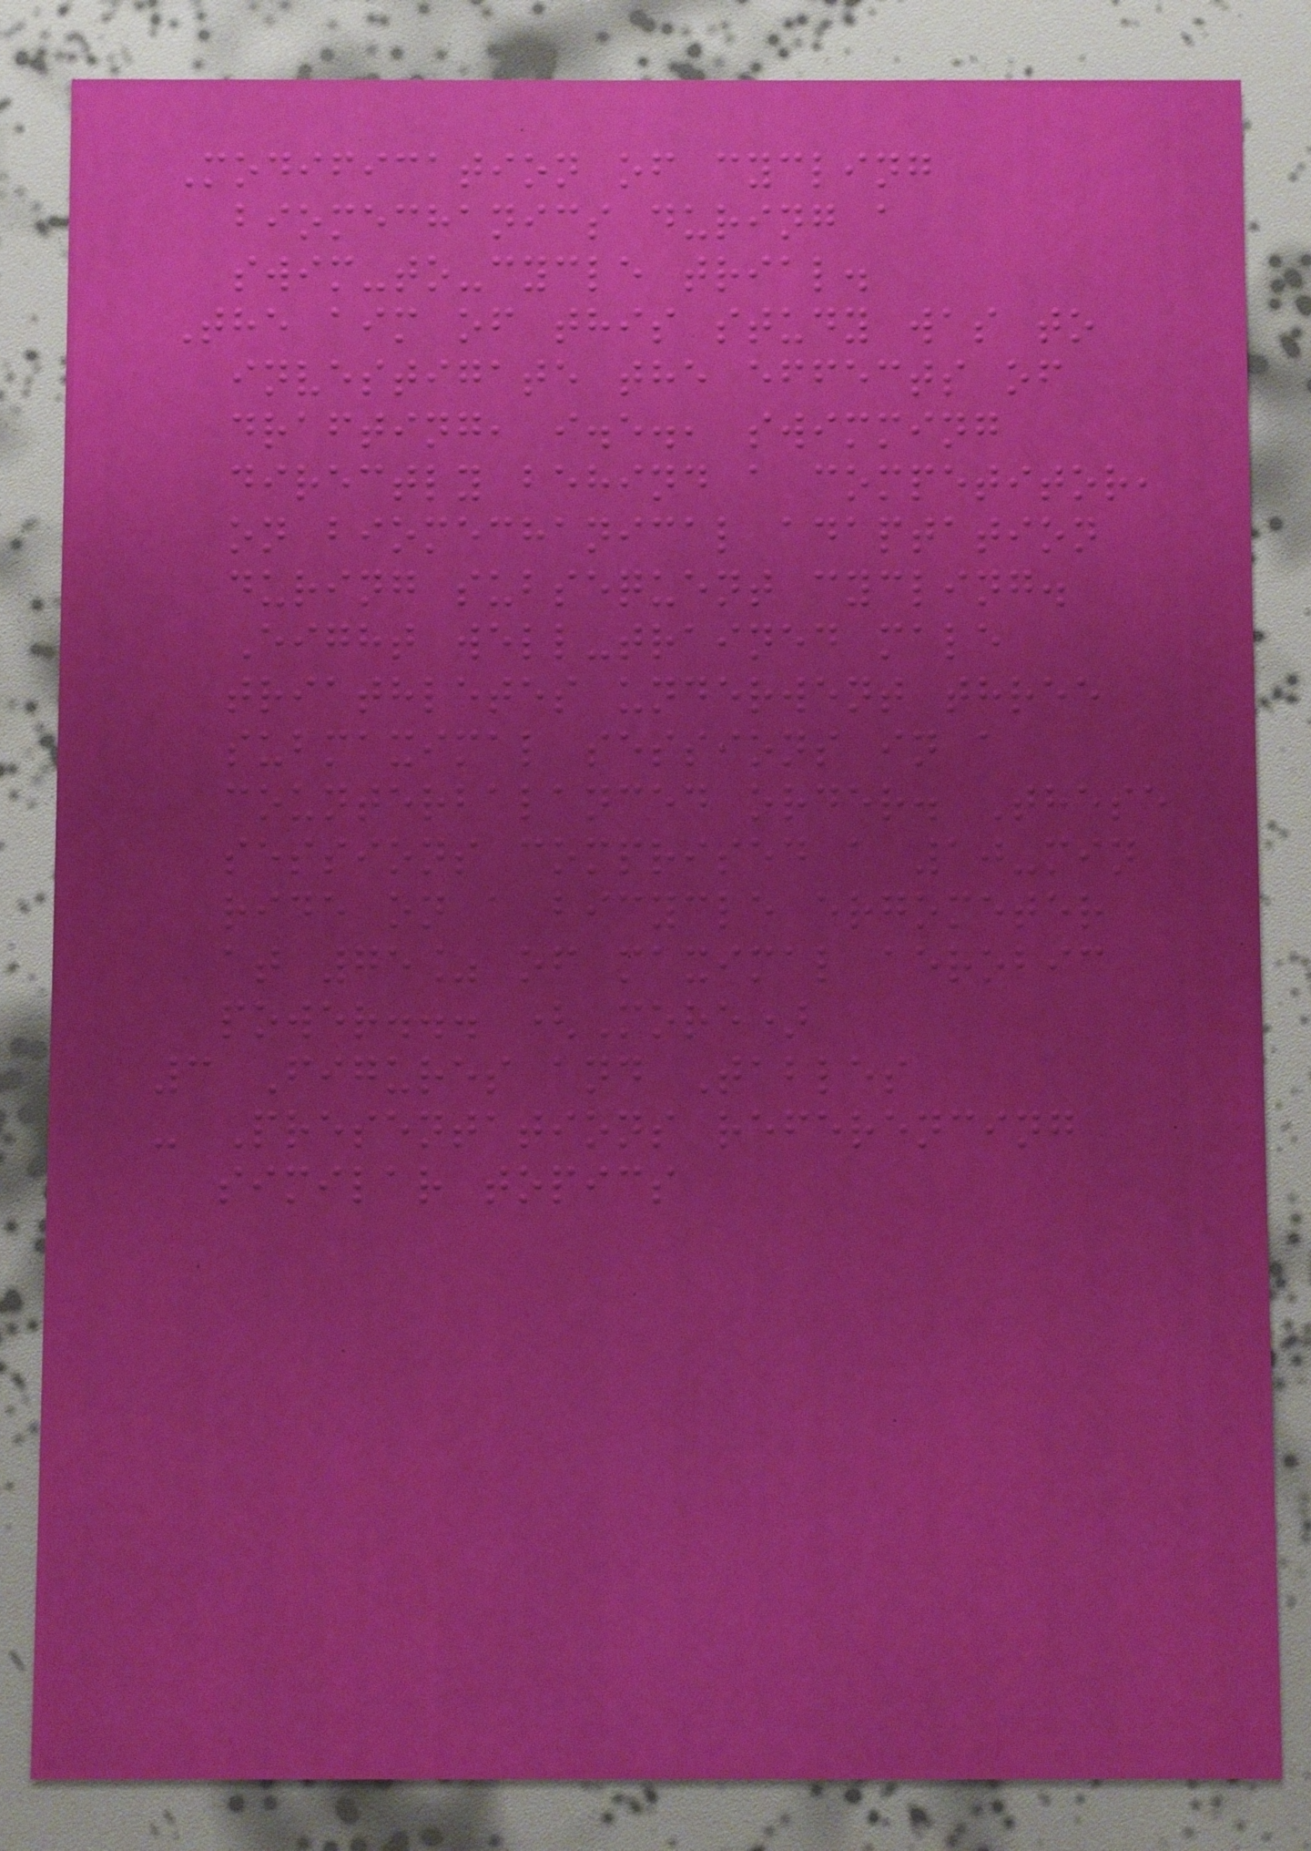Modification of cycling
biomechanics during a
swim-to-cycle trial.
The aim of this study was to
investigate the effects of
drafting, i.e., swimming
directly behind a competitor,
on biomechanical adaptation
during subsequent cycling.
Eight well-trained male
triathletes underwent three
submaximal sessions in a
counterbalanced order. These
sessions comprised a 10-min
ride on a bicycle ergometer
at 75% of maximal aerobic
power... (More)
3 Figures and Tables
- Presentations referencing
similar topics
